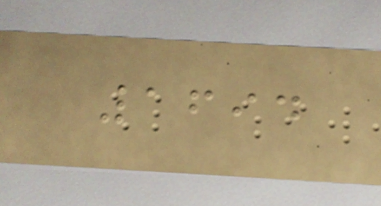1694
